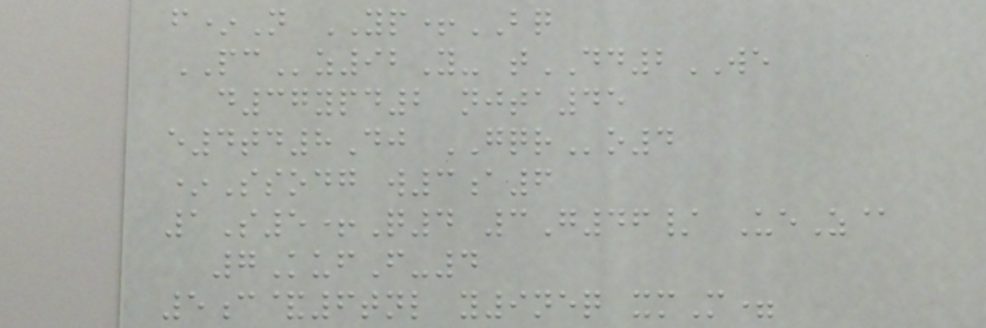f*N YP+BQ
PCz92Y- tDD2WE
d37ypd2 njta45
e4td8Dj GQRo4
*Ssodg w3a6
1S5+Q4 3G46/ UeZ@
7KufF-4
5c&6tnl y9neq xmM=
